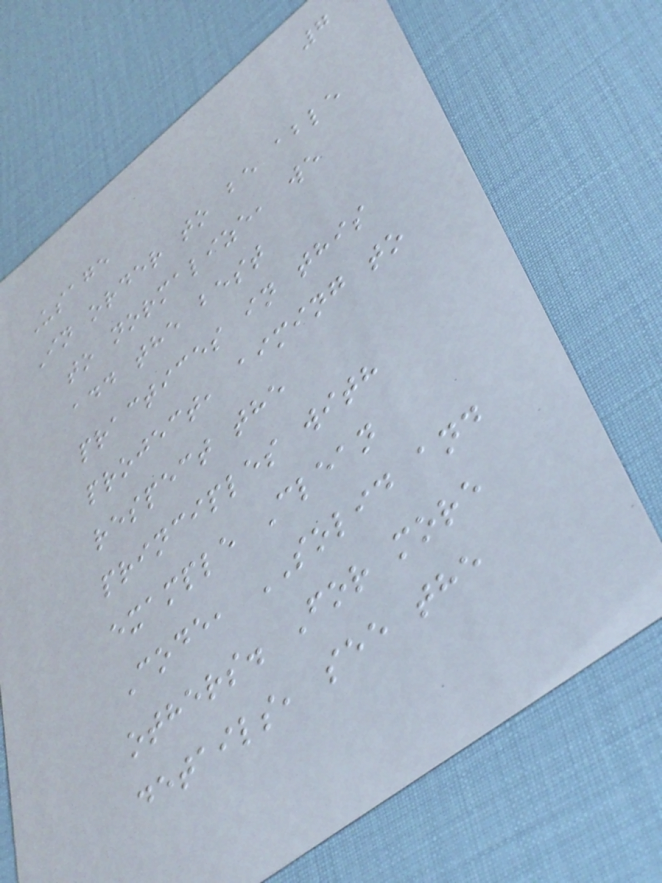7
Usage
In order to be able
to normalize, we
add the best
practices in this
project, aiming to
respect the
principles with
example Clean
Code, SOLID and
others. For more
details, see the
